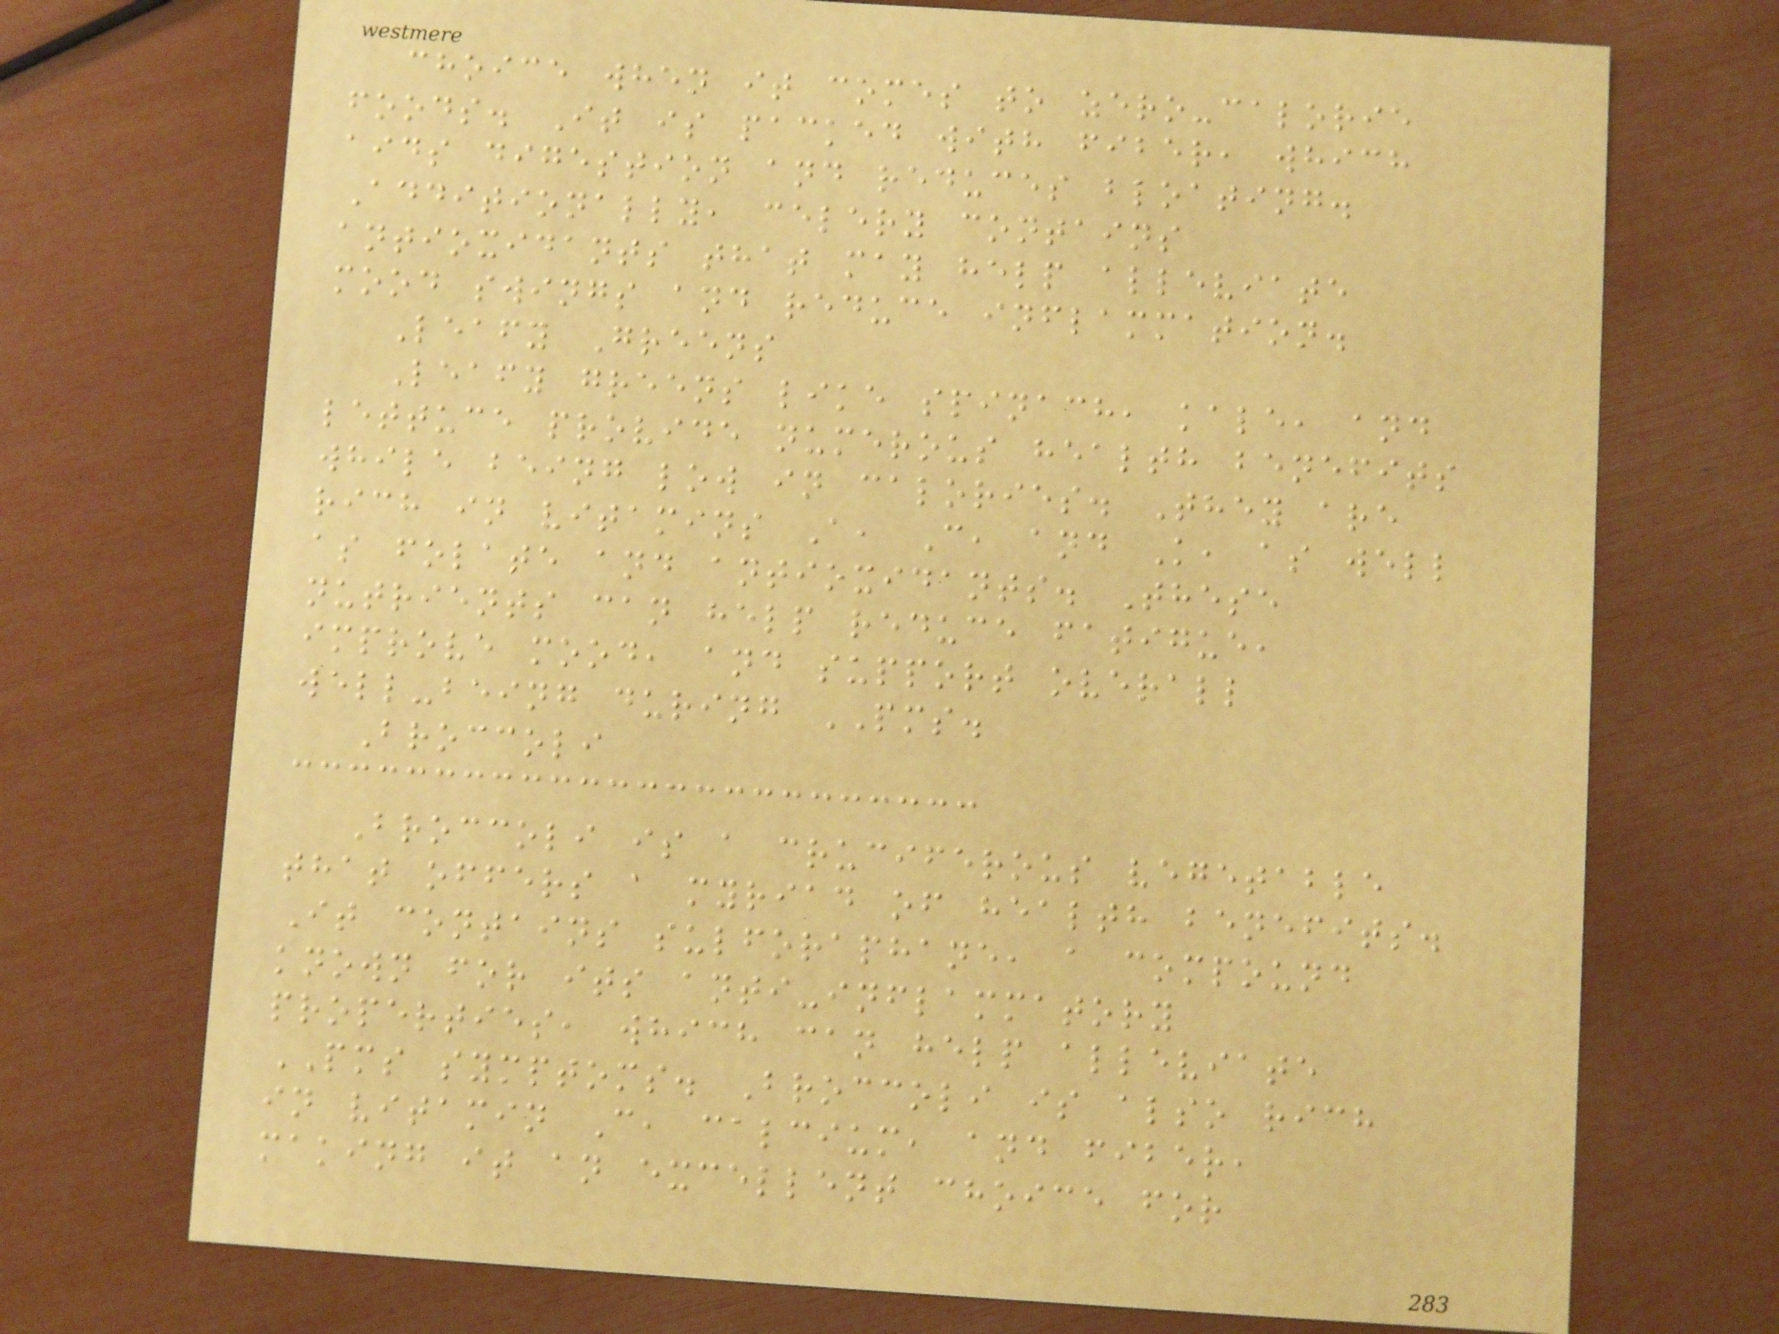choice when it comes to zero-calorie
foods. It is packed with fiber, which
aids digestion and reduces bloating.
Additionally, celery contains
antioxidants that may help alleviate
mood swings and reduce inflammation.
Leafy Greens
Leafy greens like spinach, kale, and
lettuce provide numerous health benefits
while being low in calories. They are
rich in vitamins A, C, and K, as well
as folate and antioxidants. These
nutrients can help reduce fatigue,
improve mood, and support overall
well-being during PMS.
Broccoli
Broccoli is a cruciferous vegetable
that offers a myriad of health benefits.
It contains sulforaphane, a compound
known for its anti-inflammatory
properties, which can help alleviate
PMS symptoms. Broccoli is also rich
in vitamin C, calcium, and fiber,
making it an excellent choice for
